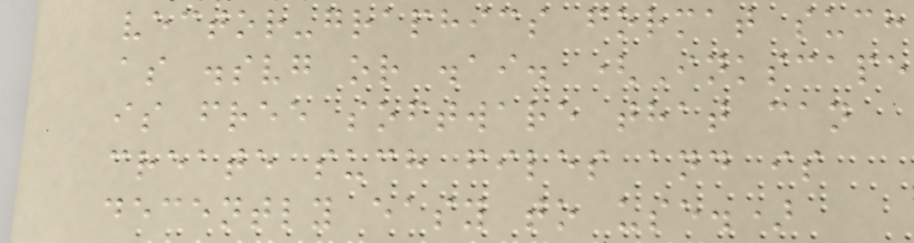vector-graphics format such
as .svg or .ai. (Inkscape
is free software that can
create such files and is
decently easy to use.)
